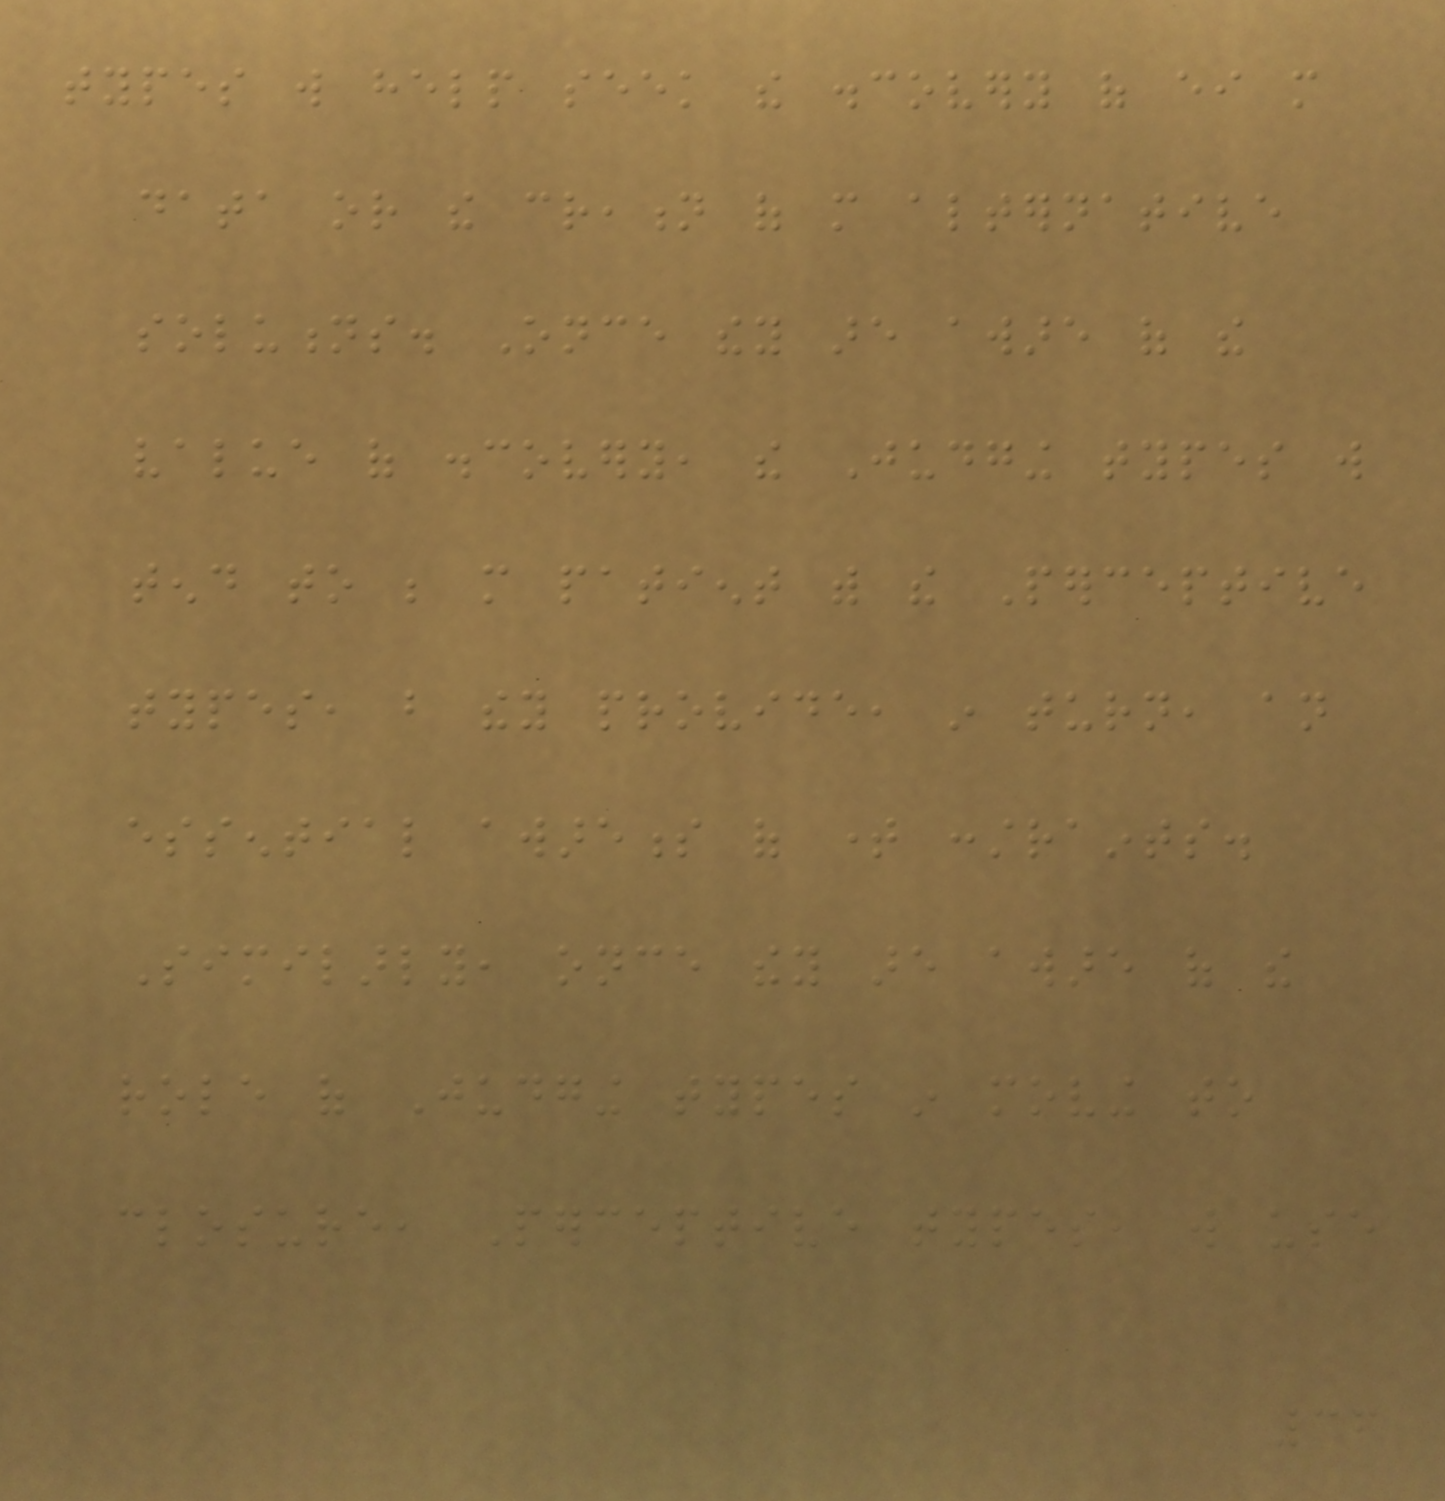types will help seek the discovery of either more
data or the creation of more alternative
solutions. Once they are aware of the
value of discovery, the Judging types will
tend to be more patient with the Perceptive
types, but they provide, in turn, an
essential awareness of time constraints.
Similarly, once they are aware of the
role of Judging types in moving to
closure, Perceptive types, will use
36
